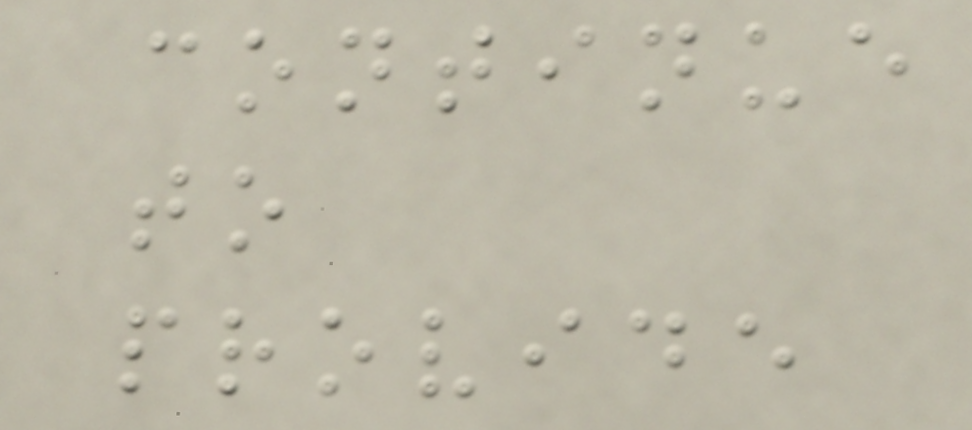continue
to
provide
